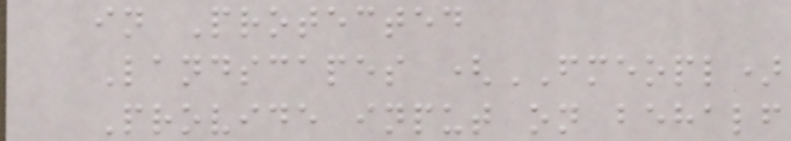in Protected
Landscapes (FMEOPL)
Provide input on behalf
